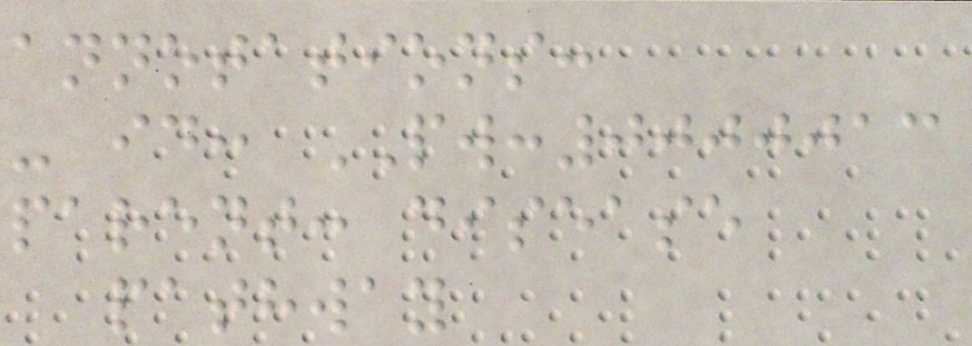annotations:
- id: PW:0000013
parent: disease
pathway
